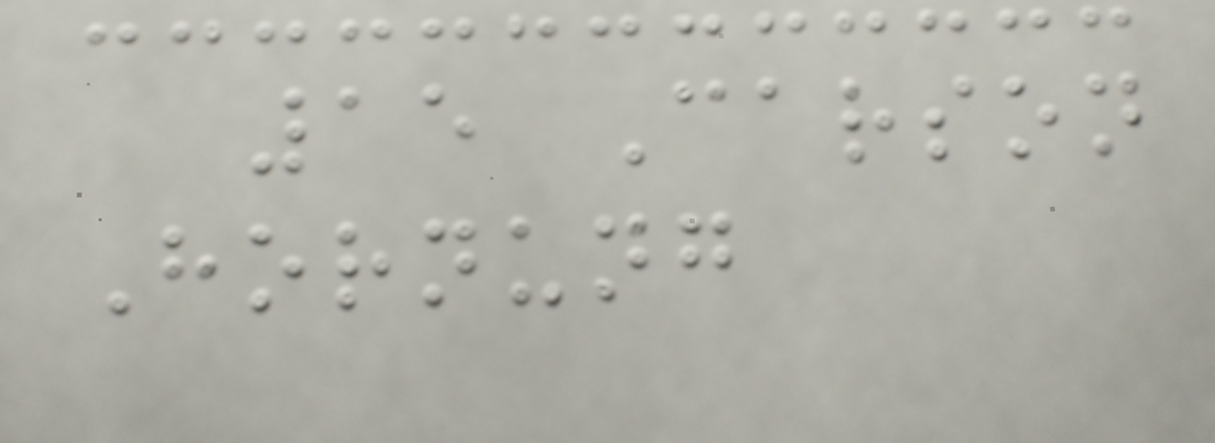15 Carson
Hornung
